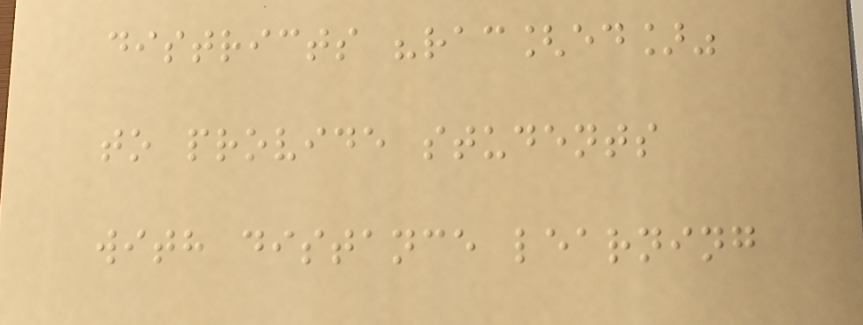districts "rac[ed]"
to provide students
with distance learning
